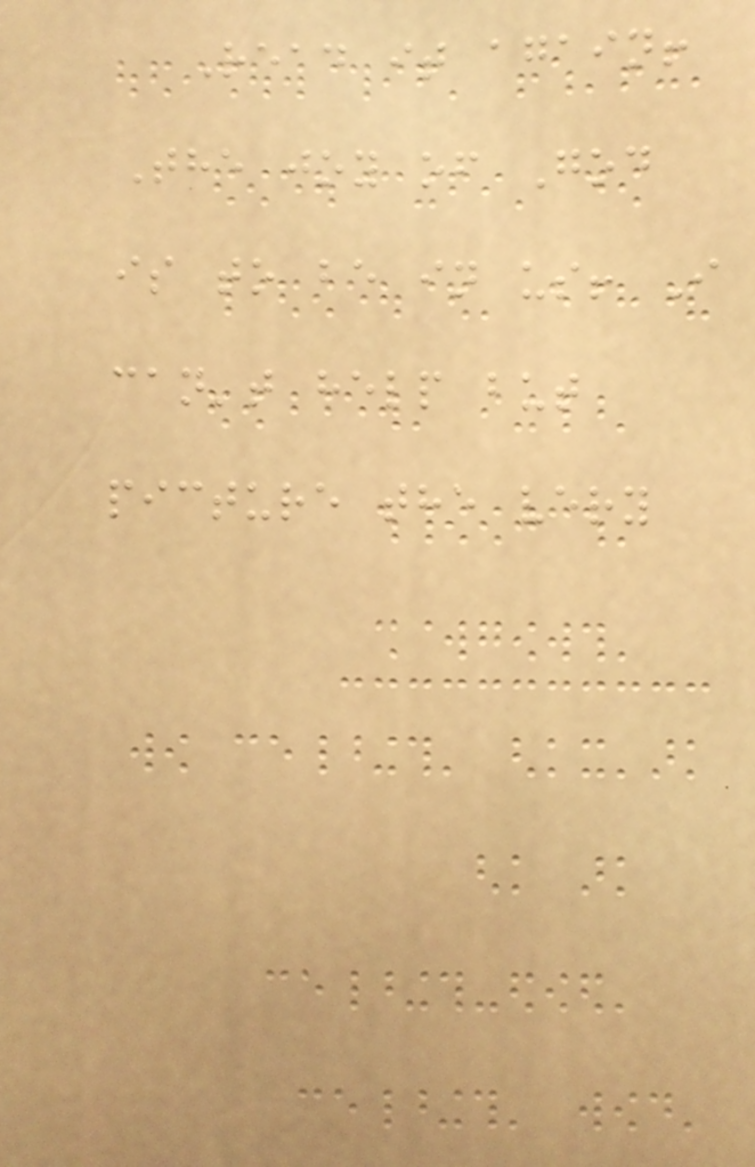Read it again!
The joy of God
is to be in us! I
can't help but
picture the very
